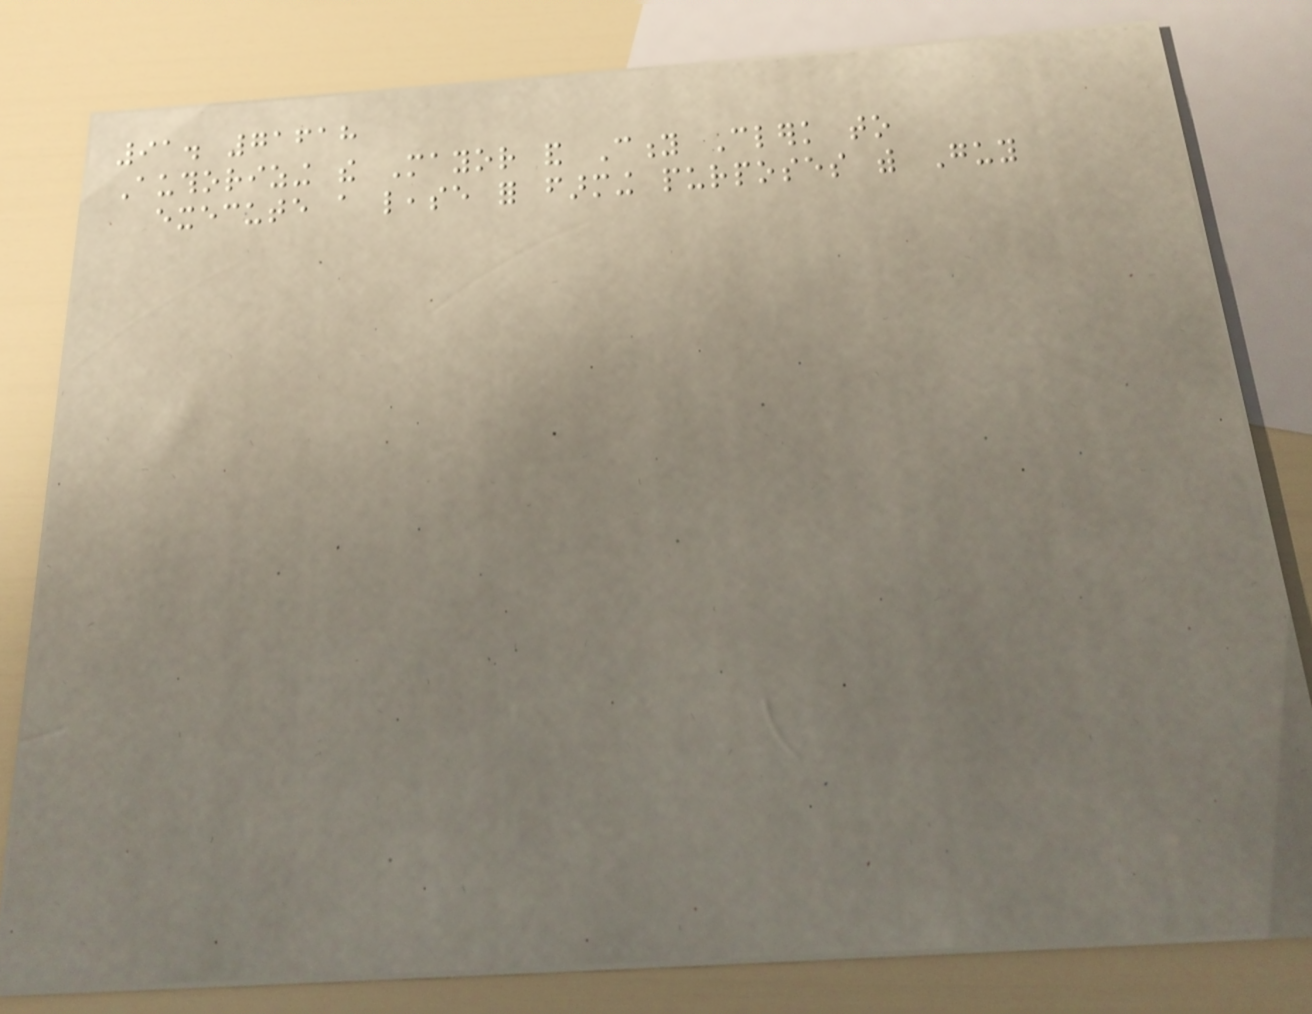91. 71618
Authorizing the Mayor and City Clerk to
execute a lease for farming purposes with Guy
